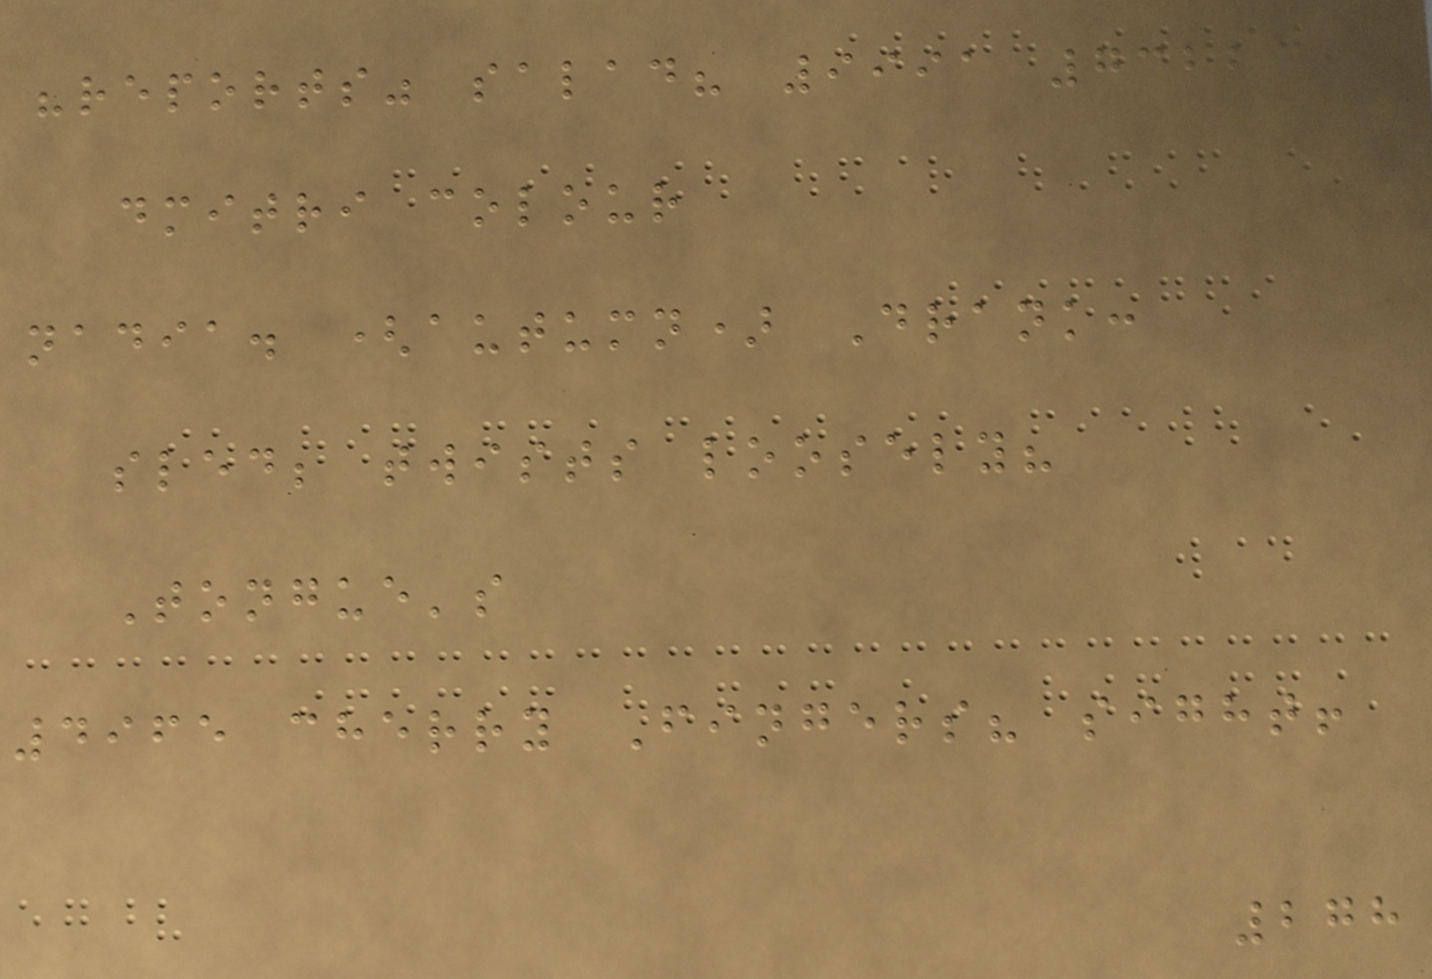"reports" salad? 9991 7322
dmitri colour
nadia. (autumn) Drank:
sled; twists loosely?
Tongue's
4965 cherry Fingers? sight!
278
